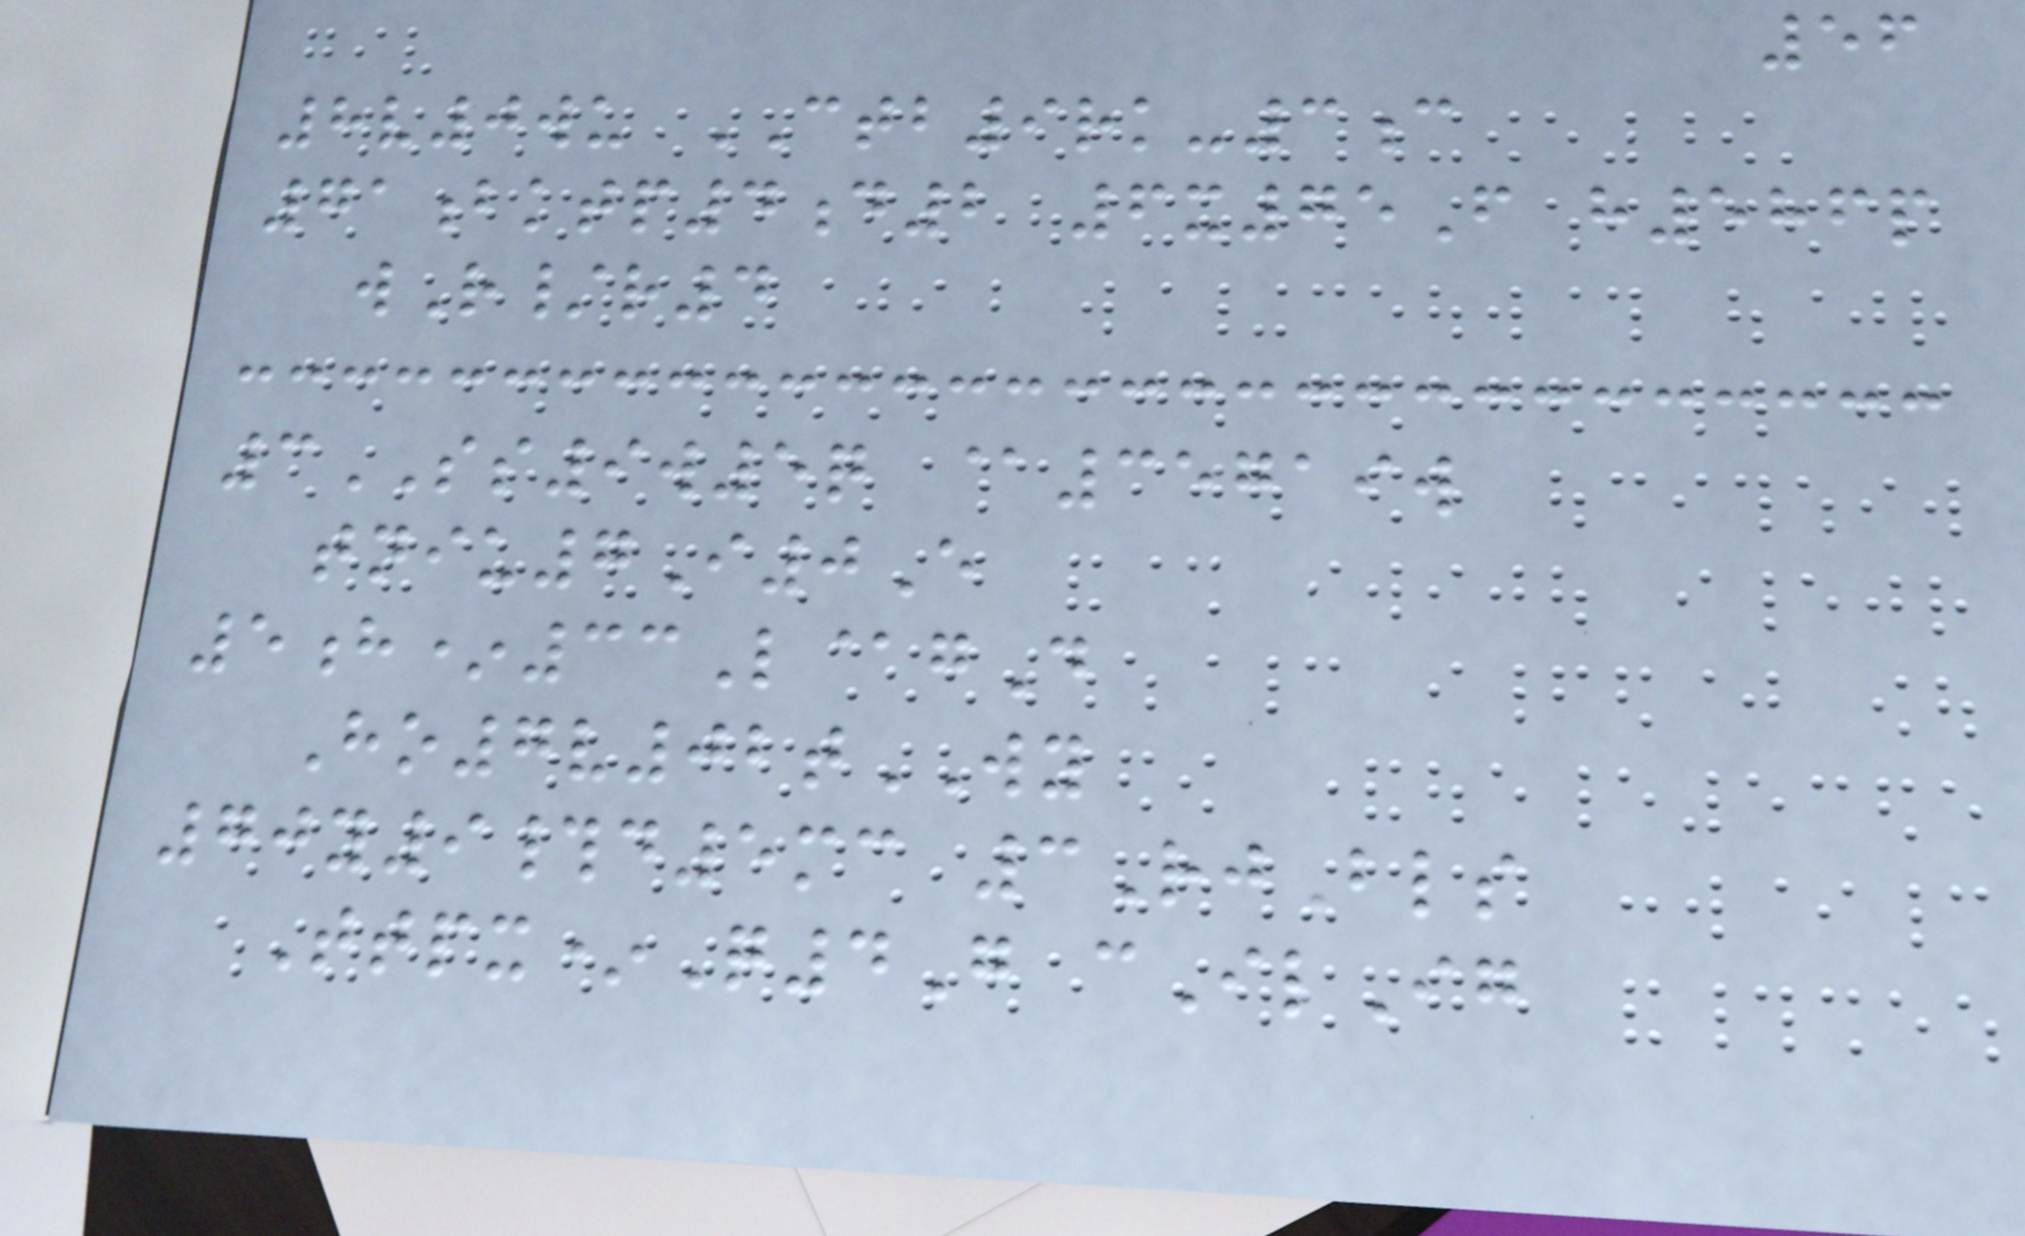56
8v0wu CTB9rk-3c
71bktp4d2 6x75F h586p
wR/r4
3SS9w5q @35719w
tniu7I0E
5h*33L@gD
Ho7v02tWY
70y9#d5mc 3RjBls
Ttpx*Q4G cIlIg
